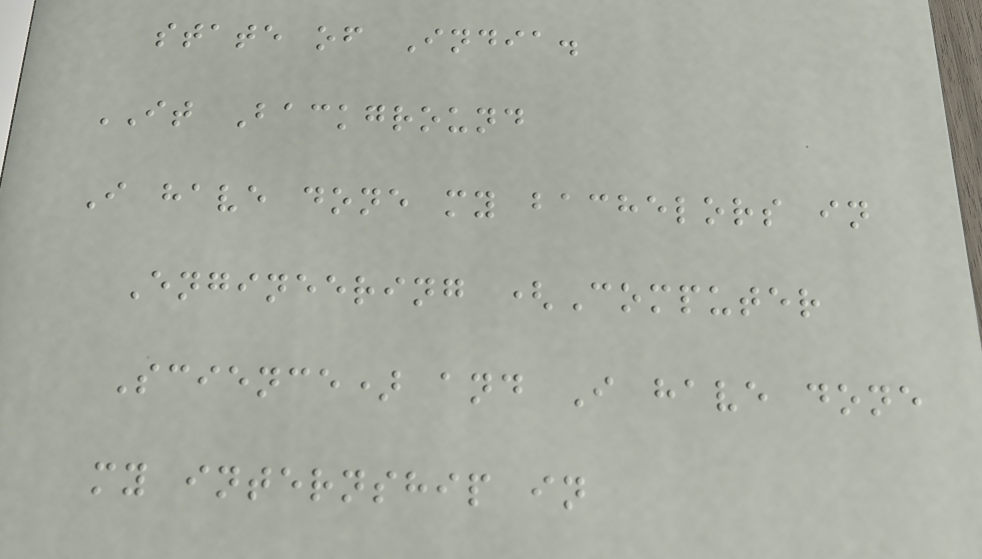state of India.
IT Background
I have done my bachelors in
Engineering (Computer
Science) and I have done
my internship in
